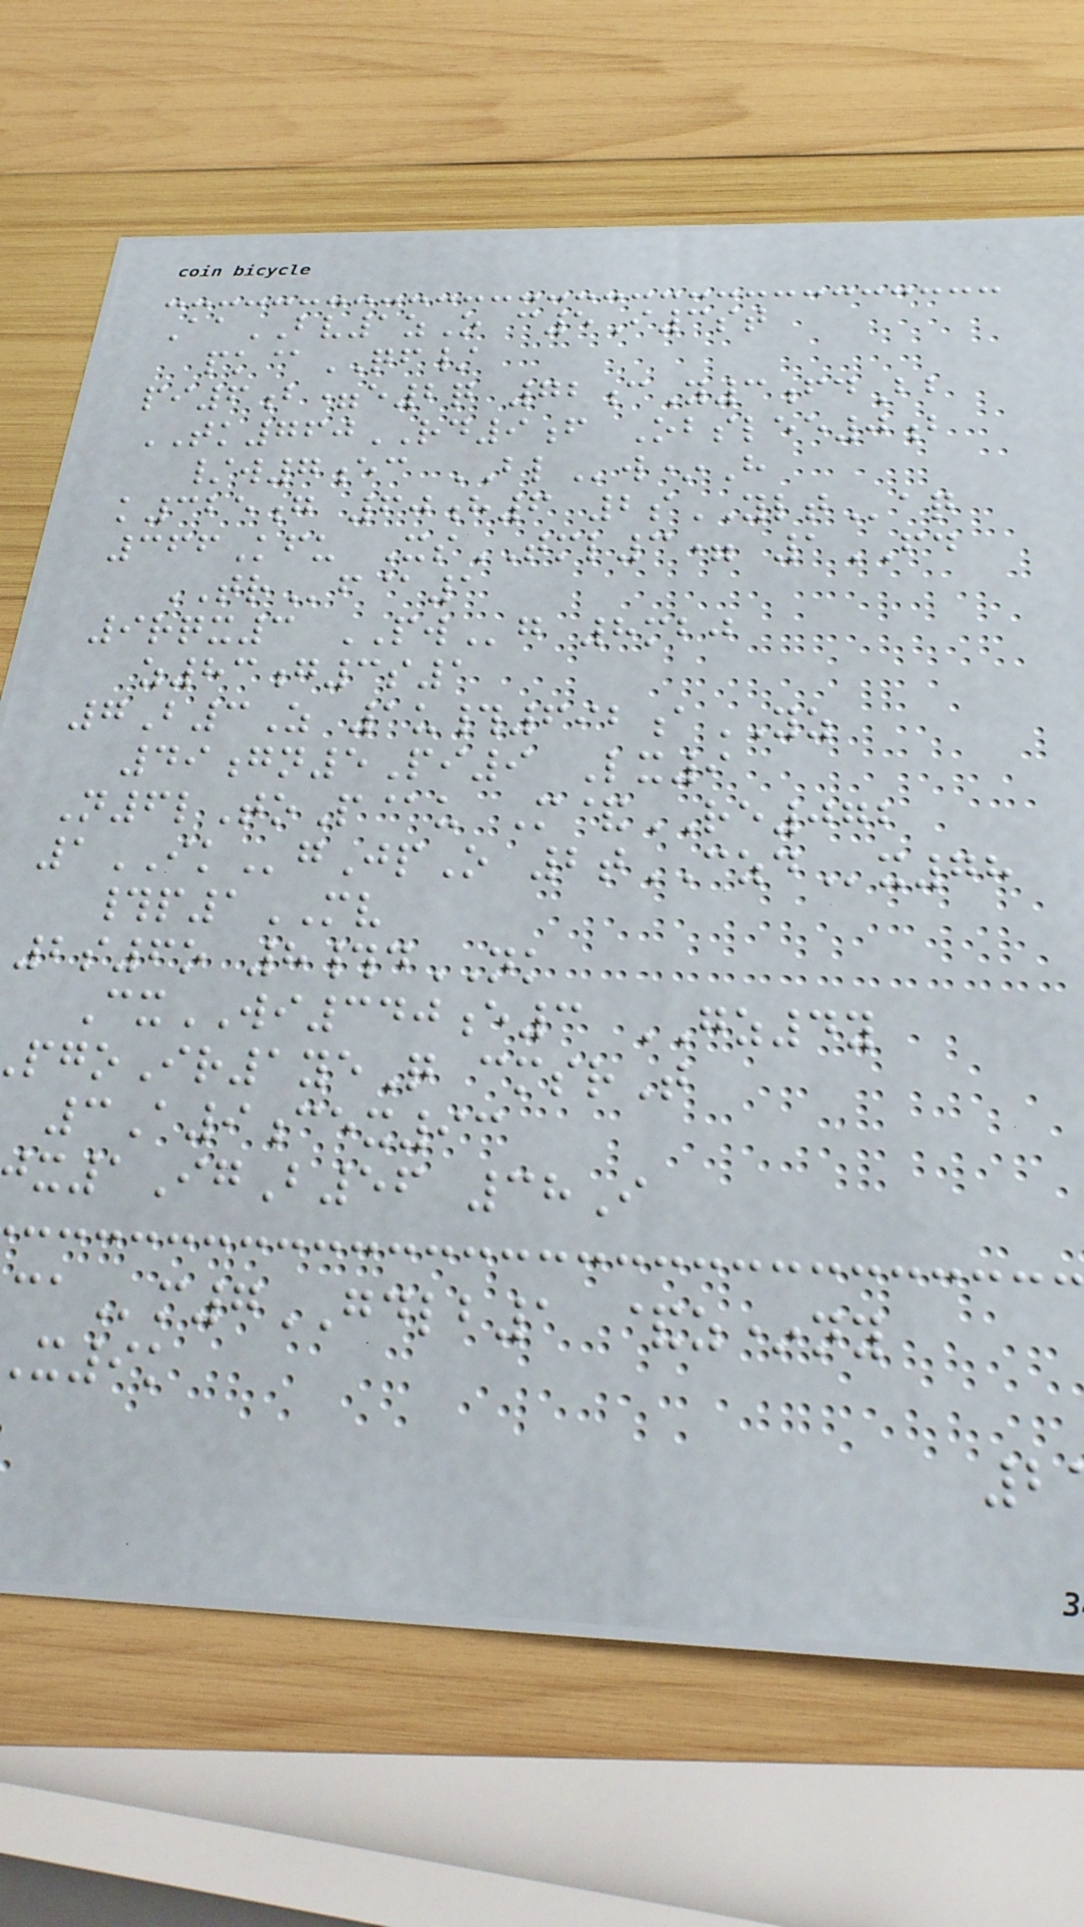AaBV1zO c5I3st
pk@QF/
pi6b=e2q 72cY3fdBb
TK760RD9f Obslee0b
/w7ec BLw*H
k325g 60h6 2sYLTaq
366Kfu XsTML3= 1FD
TRf@1
9rqx3 PWg 8mbj
z83g3s1
7B3Z 1u#692aYZ
49gn5Pi9 Lx9
N6lToP@u M&RE072
1IKgJpO 2tCZDx78
#p1MV
2s6o 8#dNK
CxWI340e3 GZ4y
goIr1yeQ cmsrT
3A9cex93
x1IgB56 38I
m7GDLB1 &z*ny
x9k
